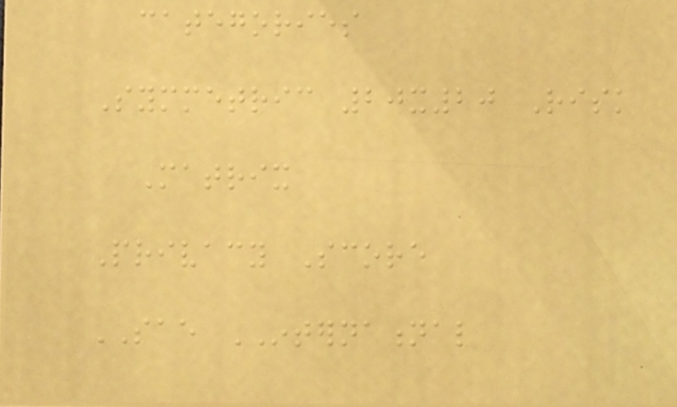categories
Symmetric 20x20 Risk
Matrix
Privacy Score
SAE INTERNATIONAL
